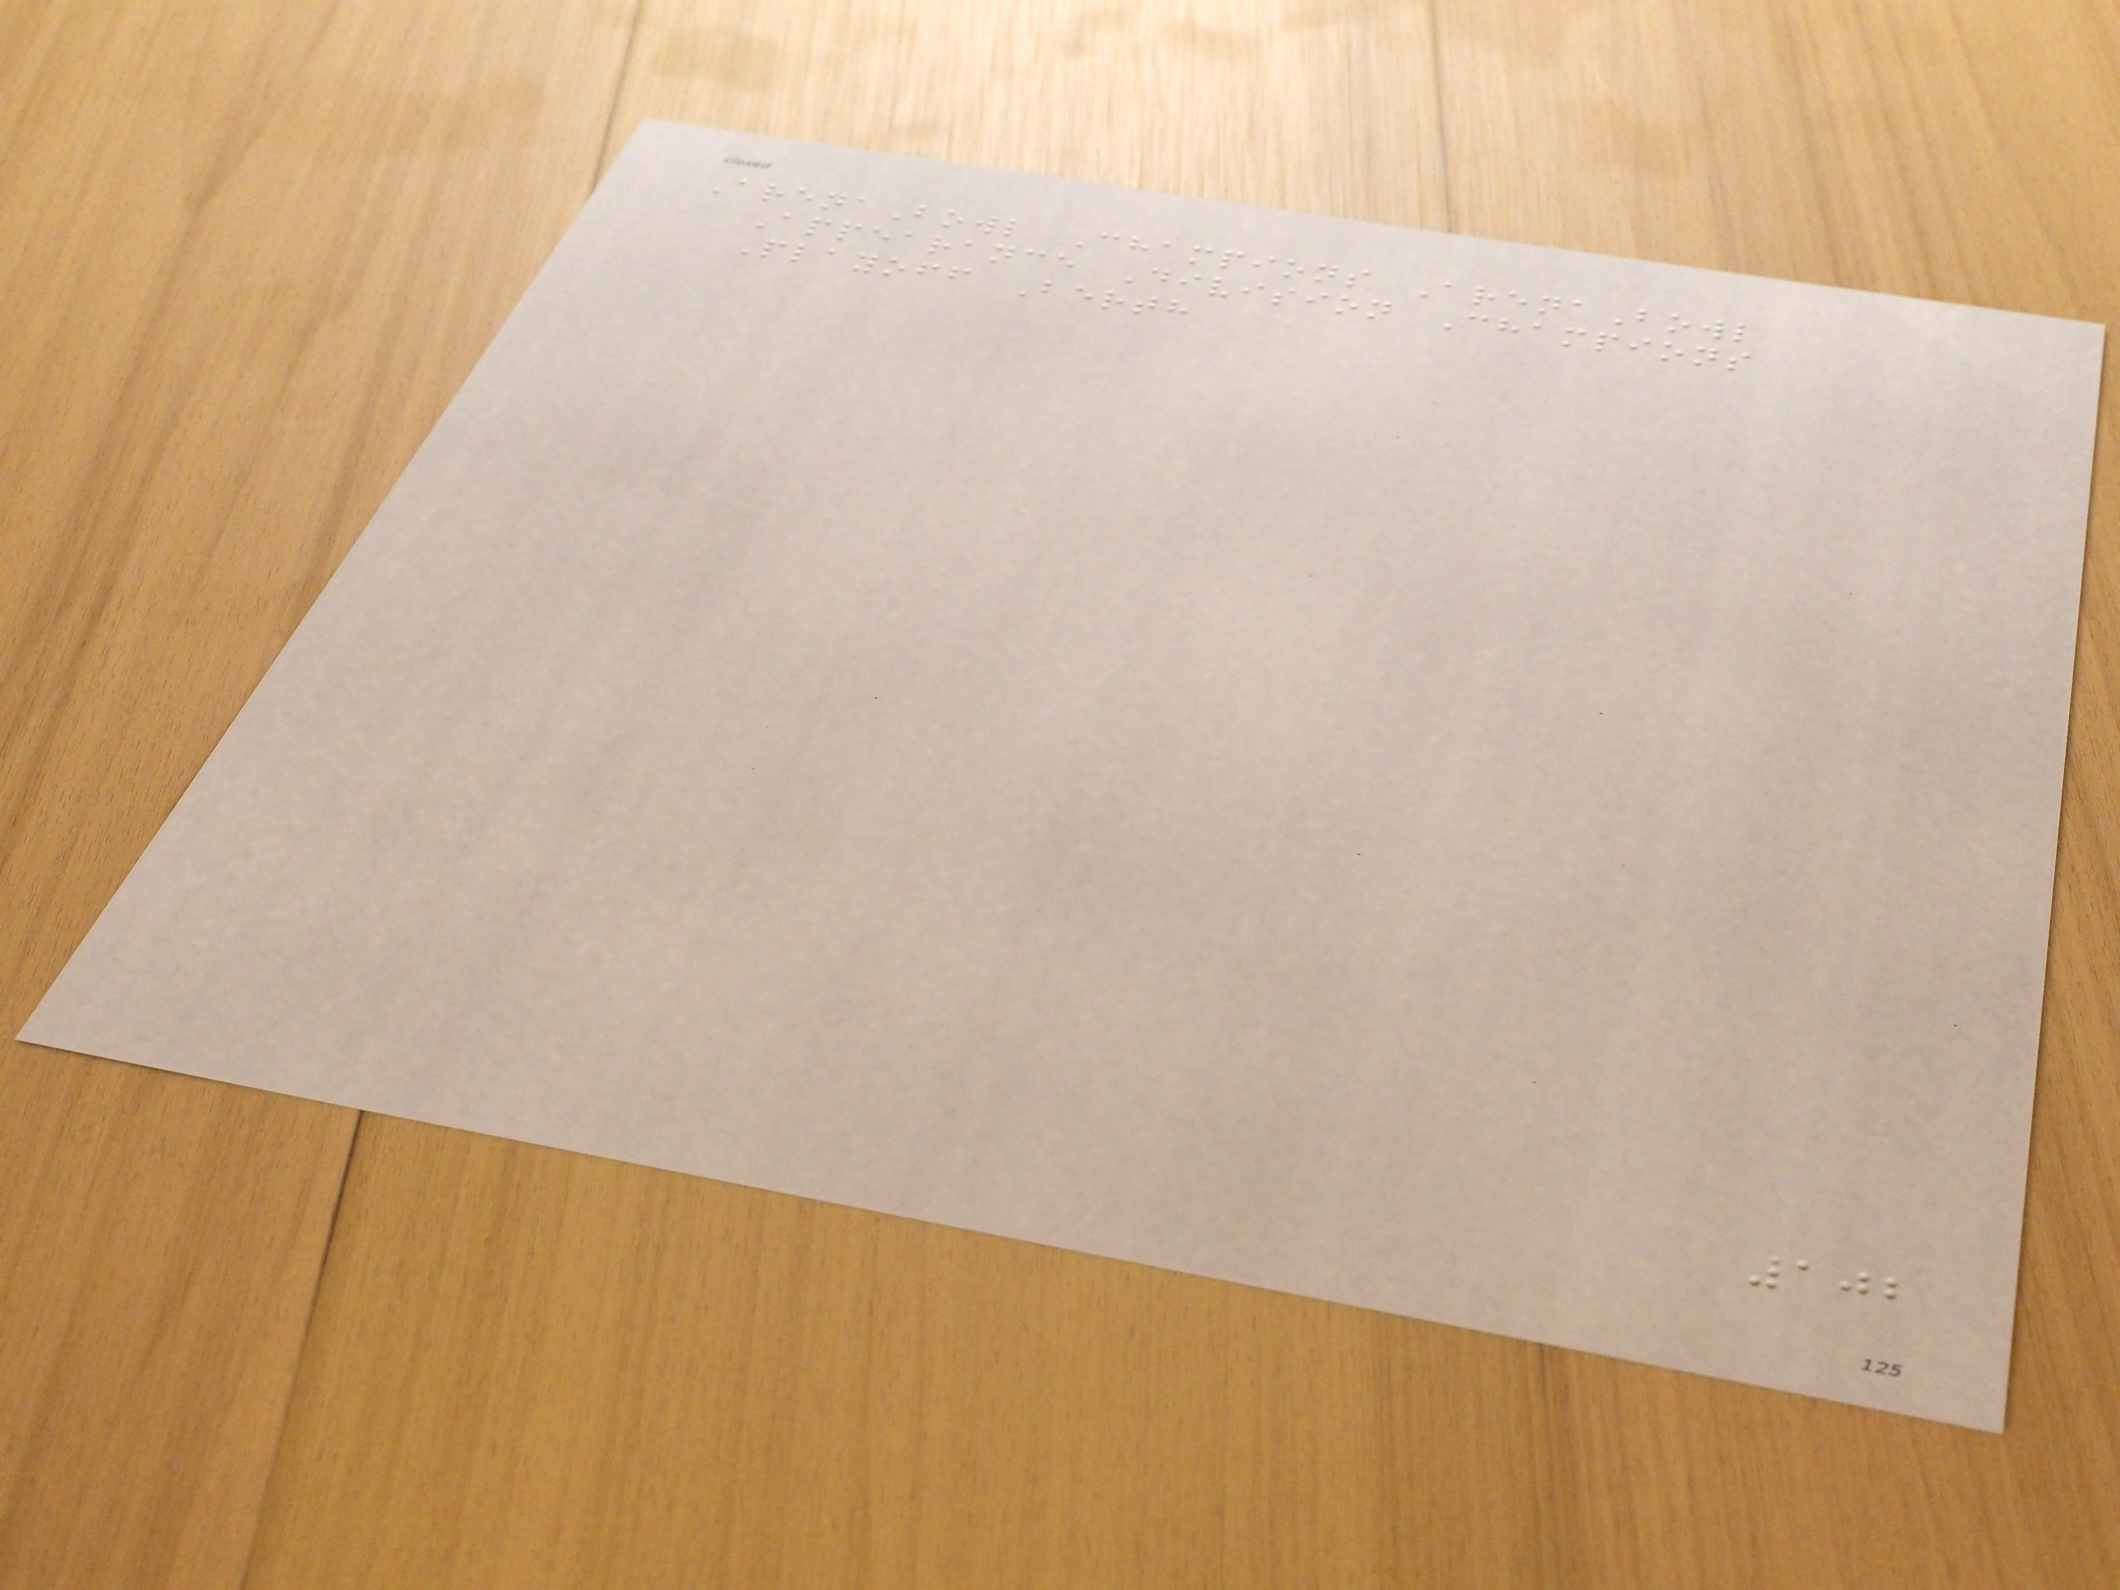ArenaBowl Champions ArenaBowl
Appearance Division Champions
Playoff Berth
102
